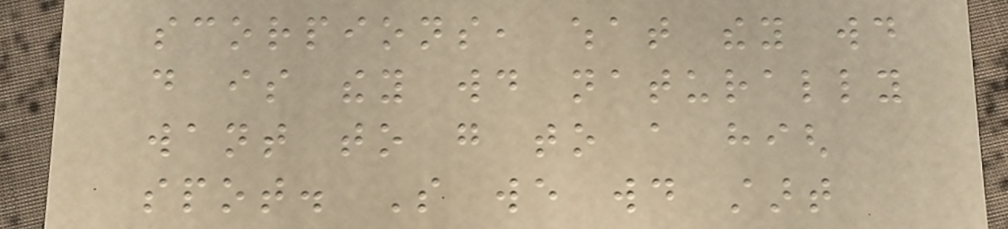scorpions, what they would
do is they would naturally
want to go to a high
spot. So we would start
